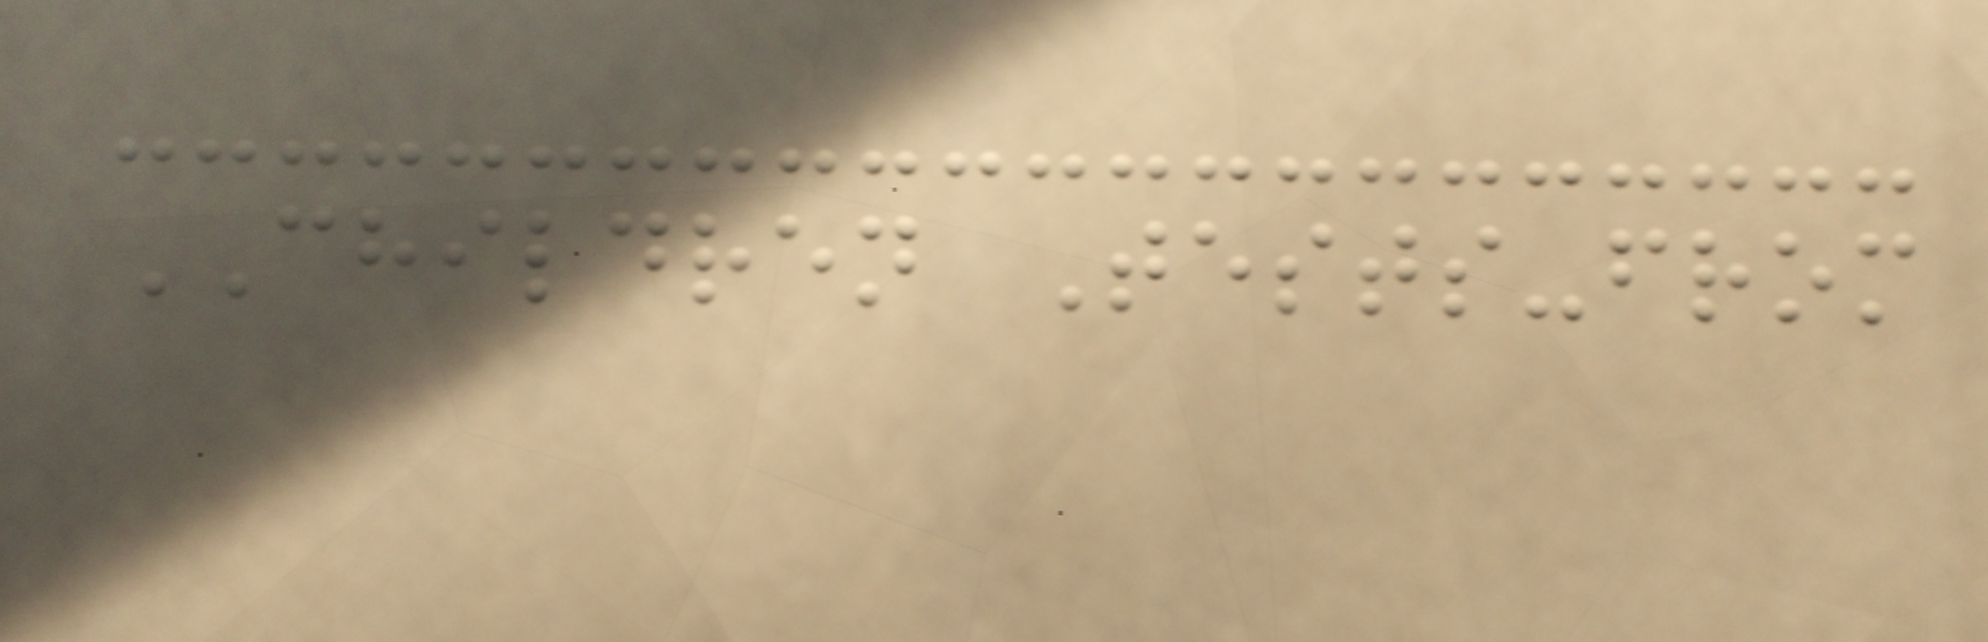CHILDREN Tests-from
